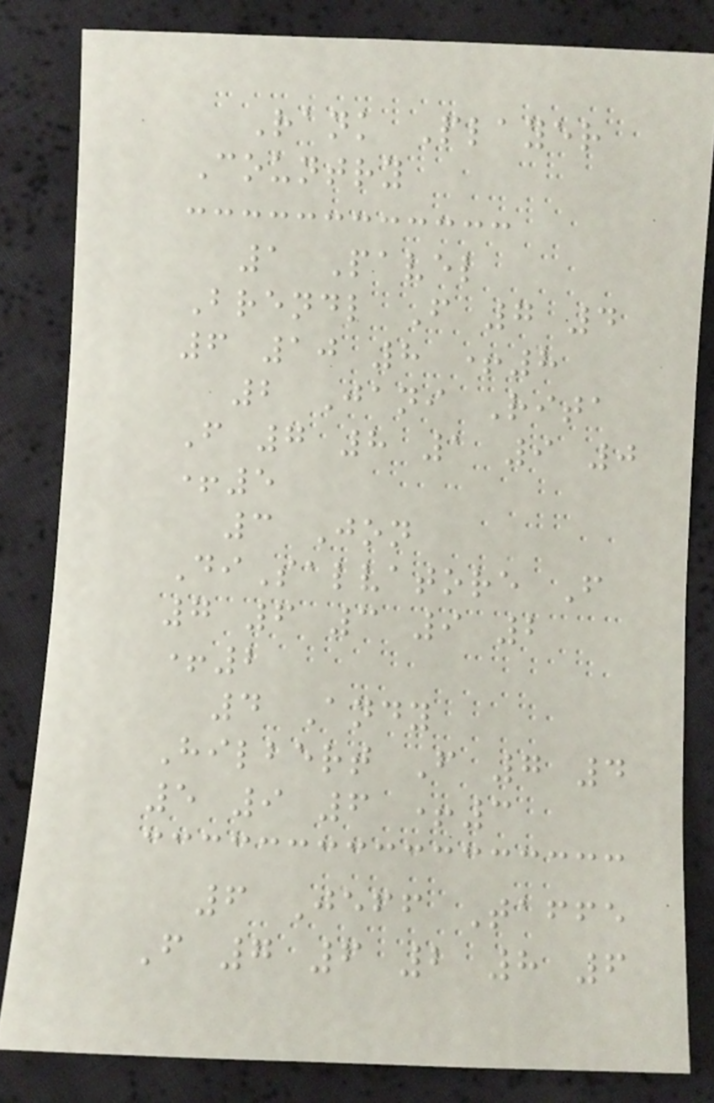Rank Player
Country
1 Pavel
Brendl F 7 4
6 10 8 +8
2 Jani Rita
F 7 8 1 9 0
+5
3 Jon
DiSalvatore F
7 6 3 9 2
+2
4 Andy
Hilbert F 7 4
5 9 6 +3
6 Jeff Taffe
F 7 6 2 8 6
